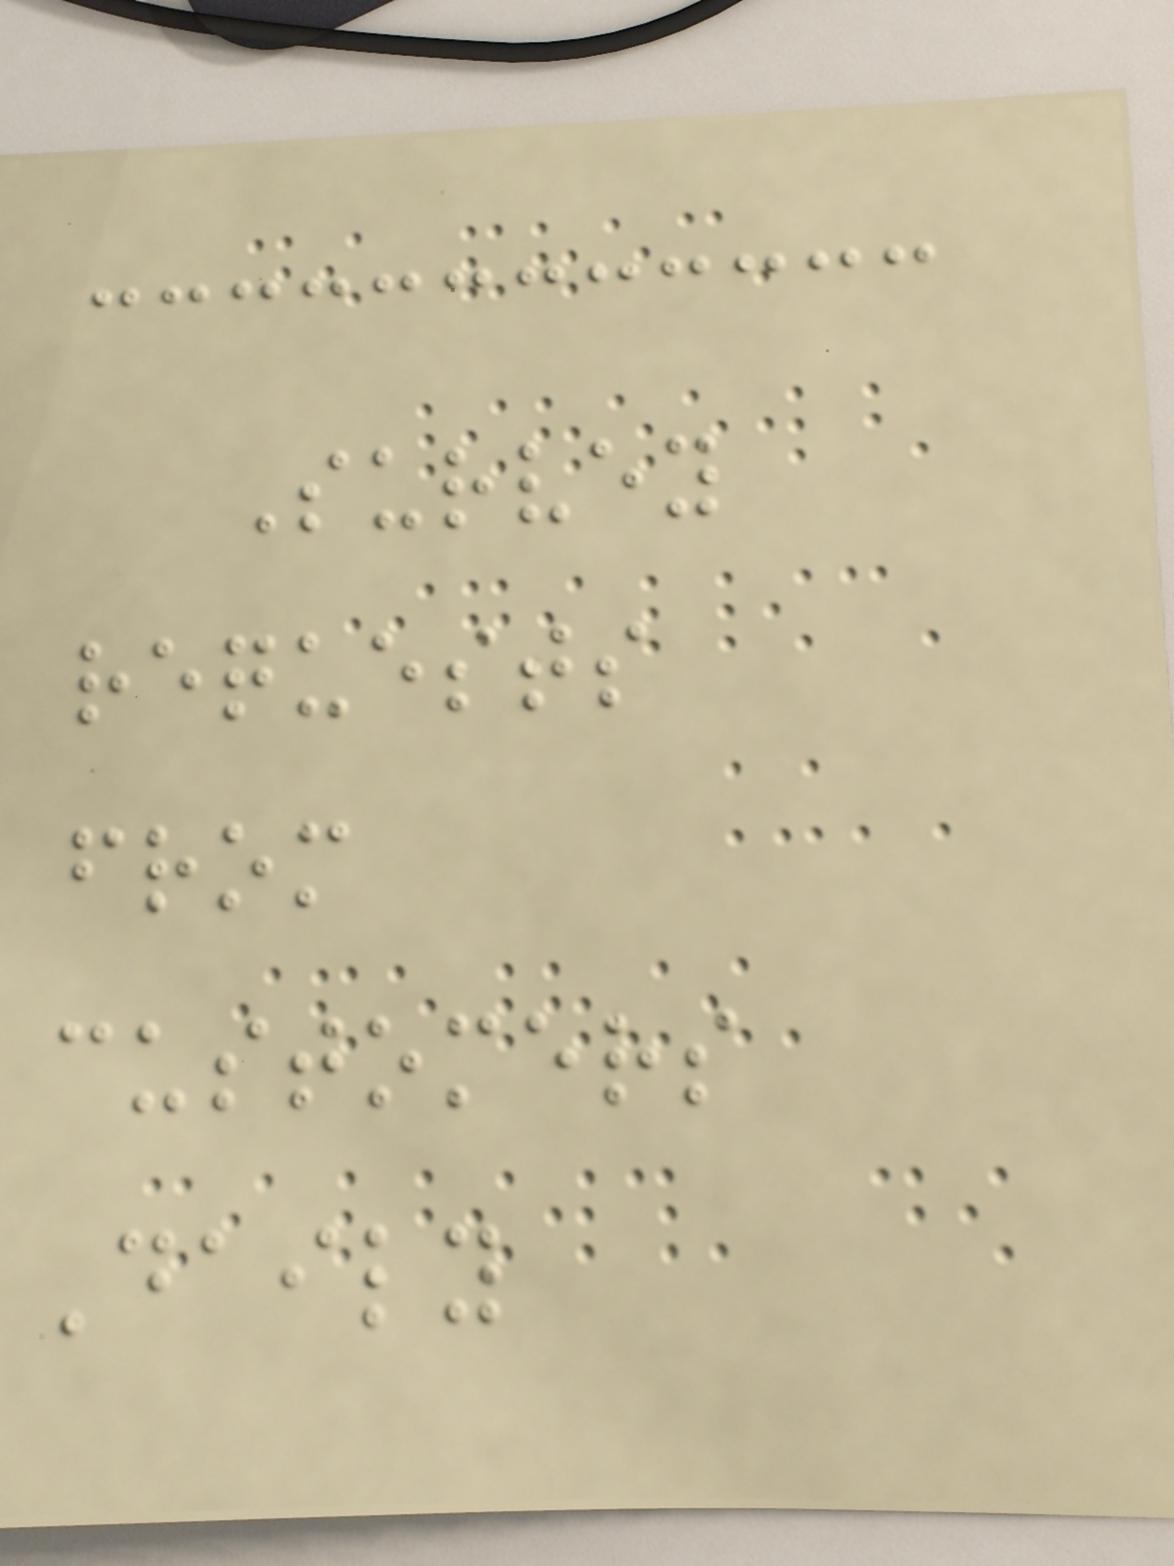Survey
requests
from
customers
Daily
